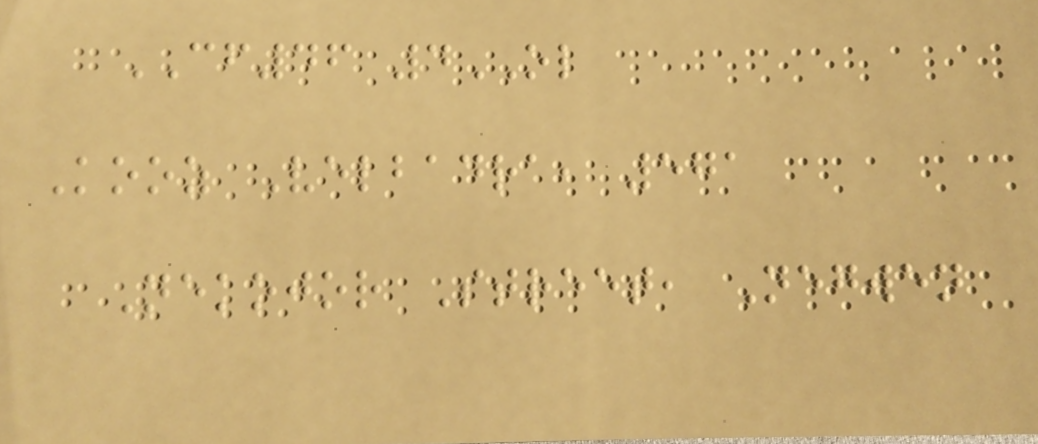CF46 4OL
Kooz Velbadra, 571
Nekojor Street, Negwen
